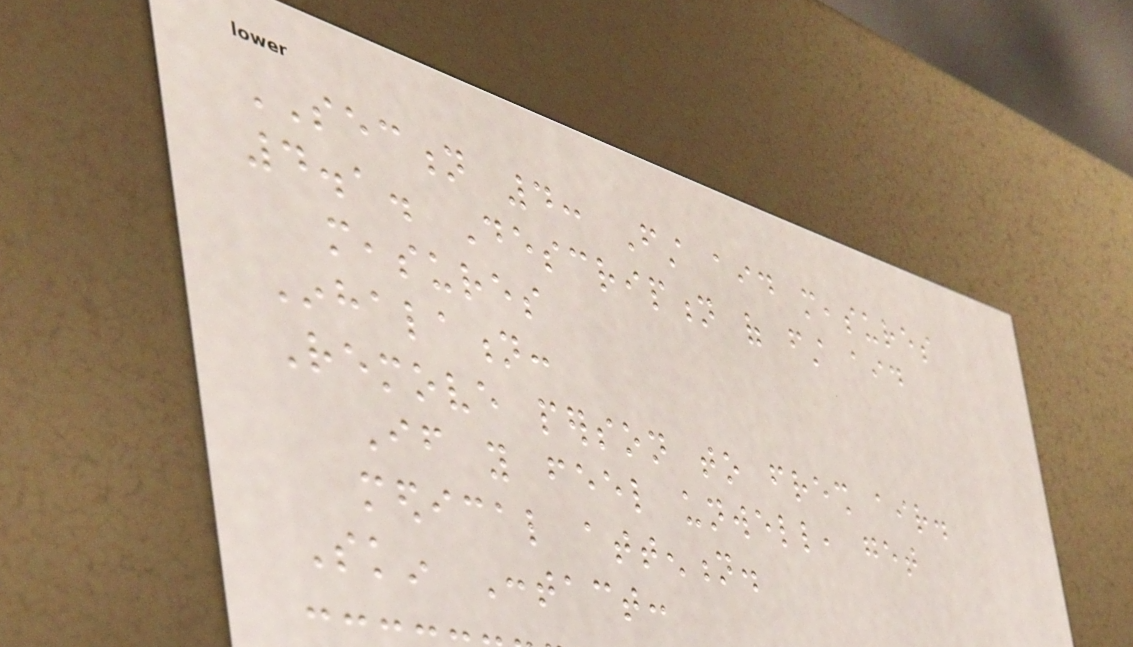SECTION 4: First aid measures
4.1. Description of first aid
measures
Inhalation:
Remove person to fresh air.
If you feel unwell, get
medical attention.
Skin Contact:
